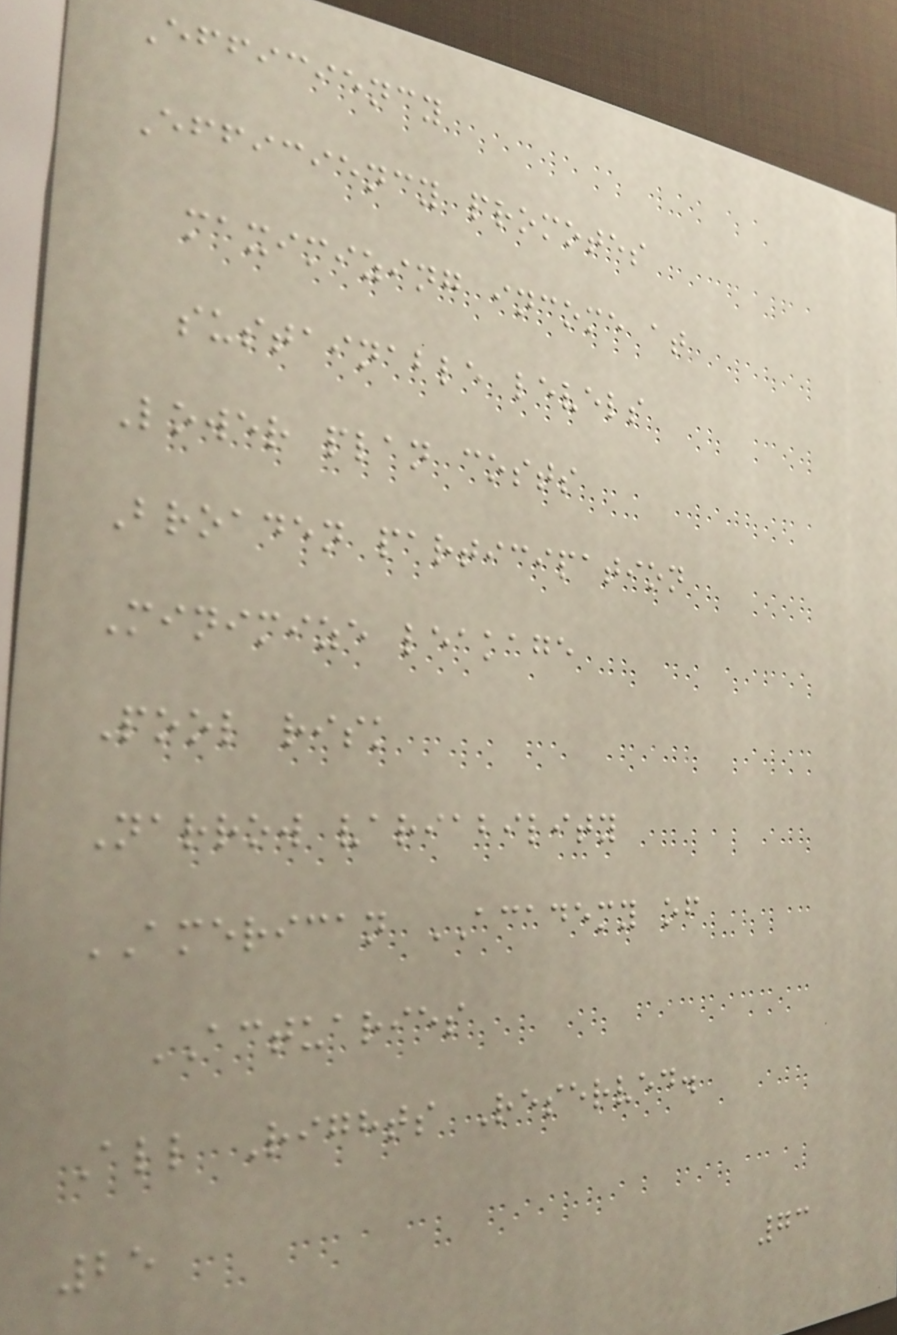Efficiency
Efficiency promotes
maximizing income at
sustainable levels
Lower plan costs
Broaden participation
Minimize leakage
Pool risk
Narrow variability
AMERICAN ACADEMY of
ACTUARIES
All Rights Reserved.
25
73
